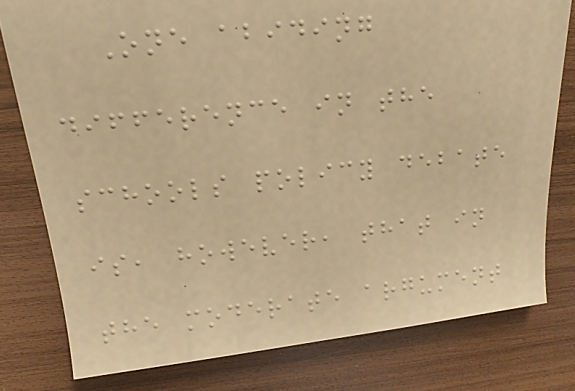One abiding
difference in the
schools policy debate
is, however, that in
the moderate argument
